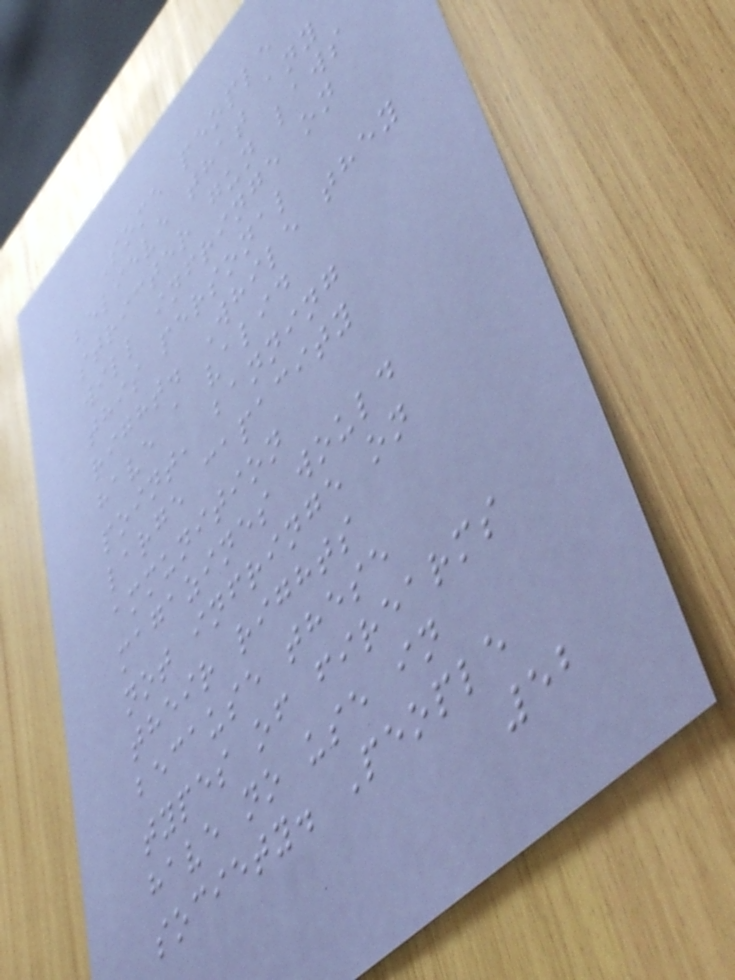Some people
believe that any
stricter gun laws
will infringe on
this personal
right. While they
have a valid
point, banning
large capacity
ammunition
magazines would
not infringe on
their rights
because these
types of firearms
have no use in
society. People
52
